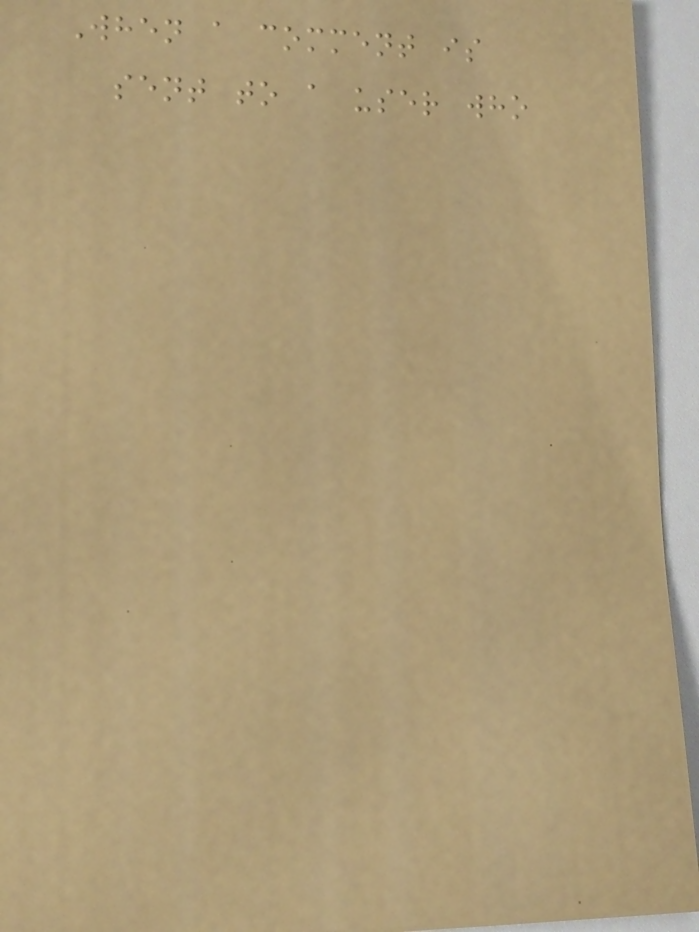When a comment is
sent to a user who
